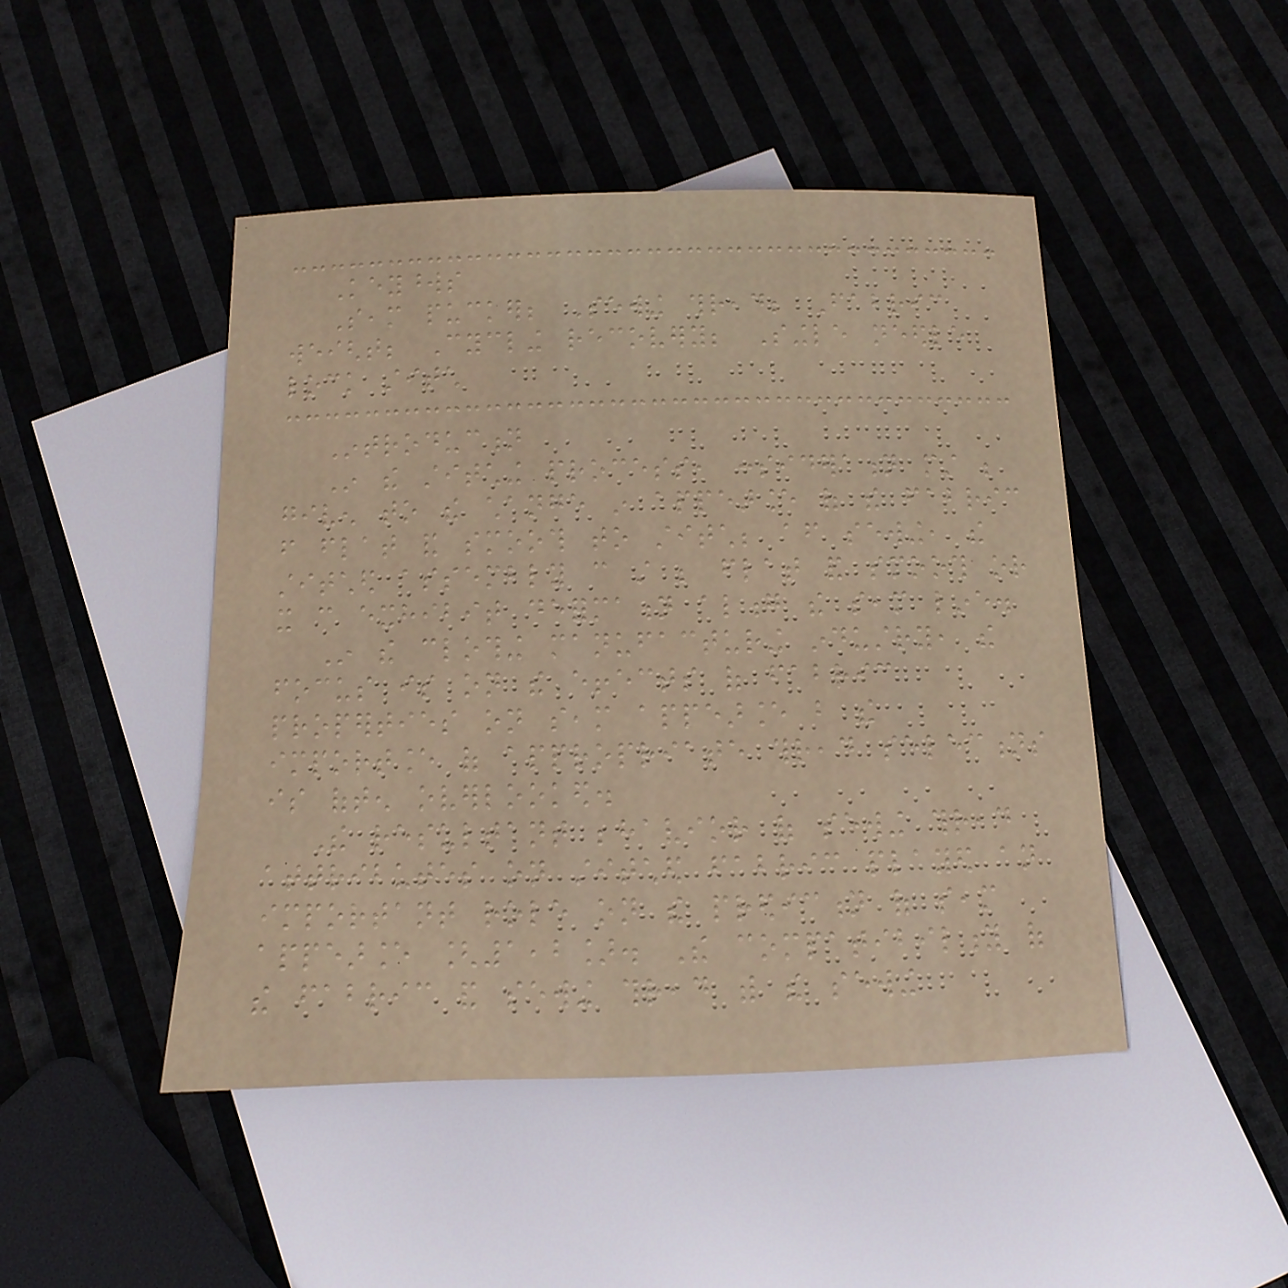Keywords
Seam pucker; Sewing thread; Fabric
weight; Cycling recovery; Single needle
lock stitch
Introduction
In the stitching process, consideration must be
given to the change in appearance of the fabric
from flat and smooth to stitch; after sewing, the
stitched assembly can still be flat and smooth or
it can exhibit deformation along the seam line.
In the clothing manufacturing industry, the
focus is on the effects of fabric
properties on seam appearance but the
importance of appropriate thread selections
is often overlooked.
The resultant behavior of sewing thread
attributes on stitched fabric played an
important role on the prediction of seam
appearance [1,2]. The compatibility of
the fabric and sewing thread with the sewing
